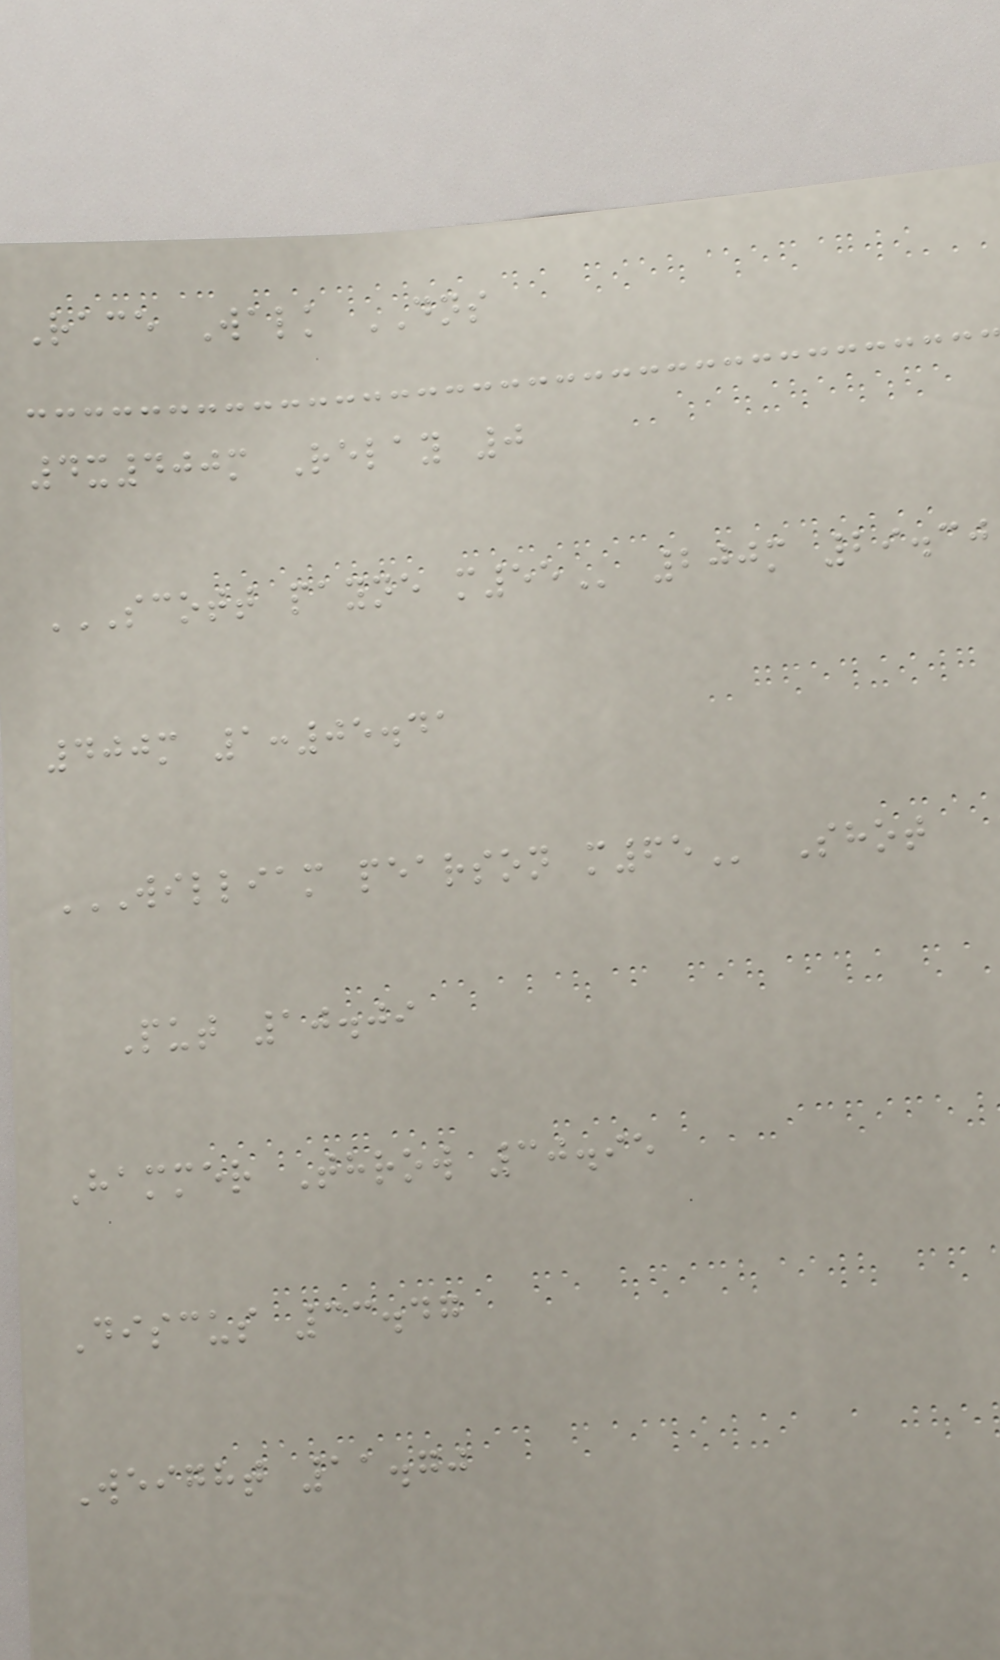Race Walk DNS
4x400m Relay 0
SCOTT PAYNE M55 200m 29.30
400m 1:05.41
WILLIAM PEARSON M65 Shot
Put 10.09
Hammer Throw 30.95
Discus 33.47
Weight 11.70
